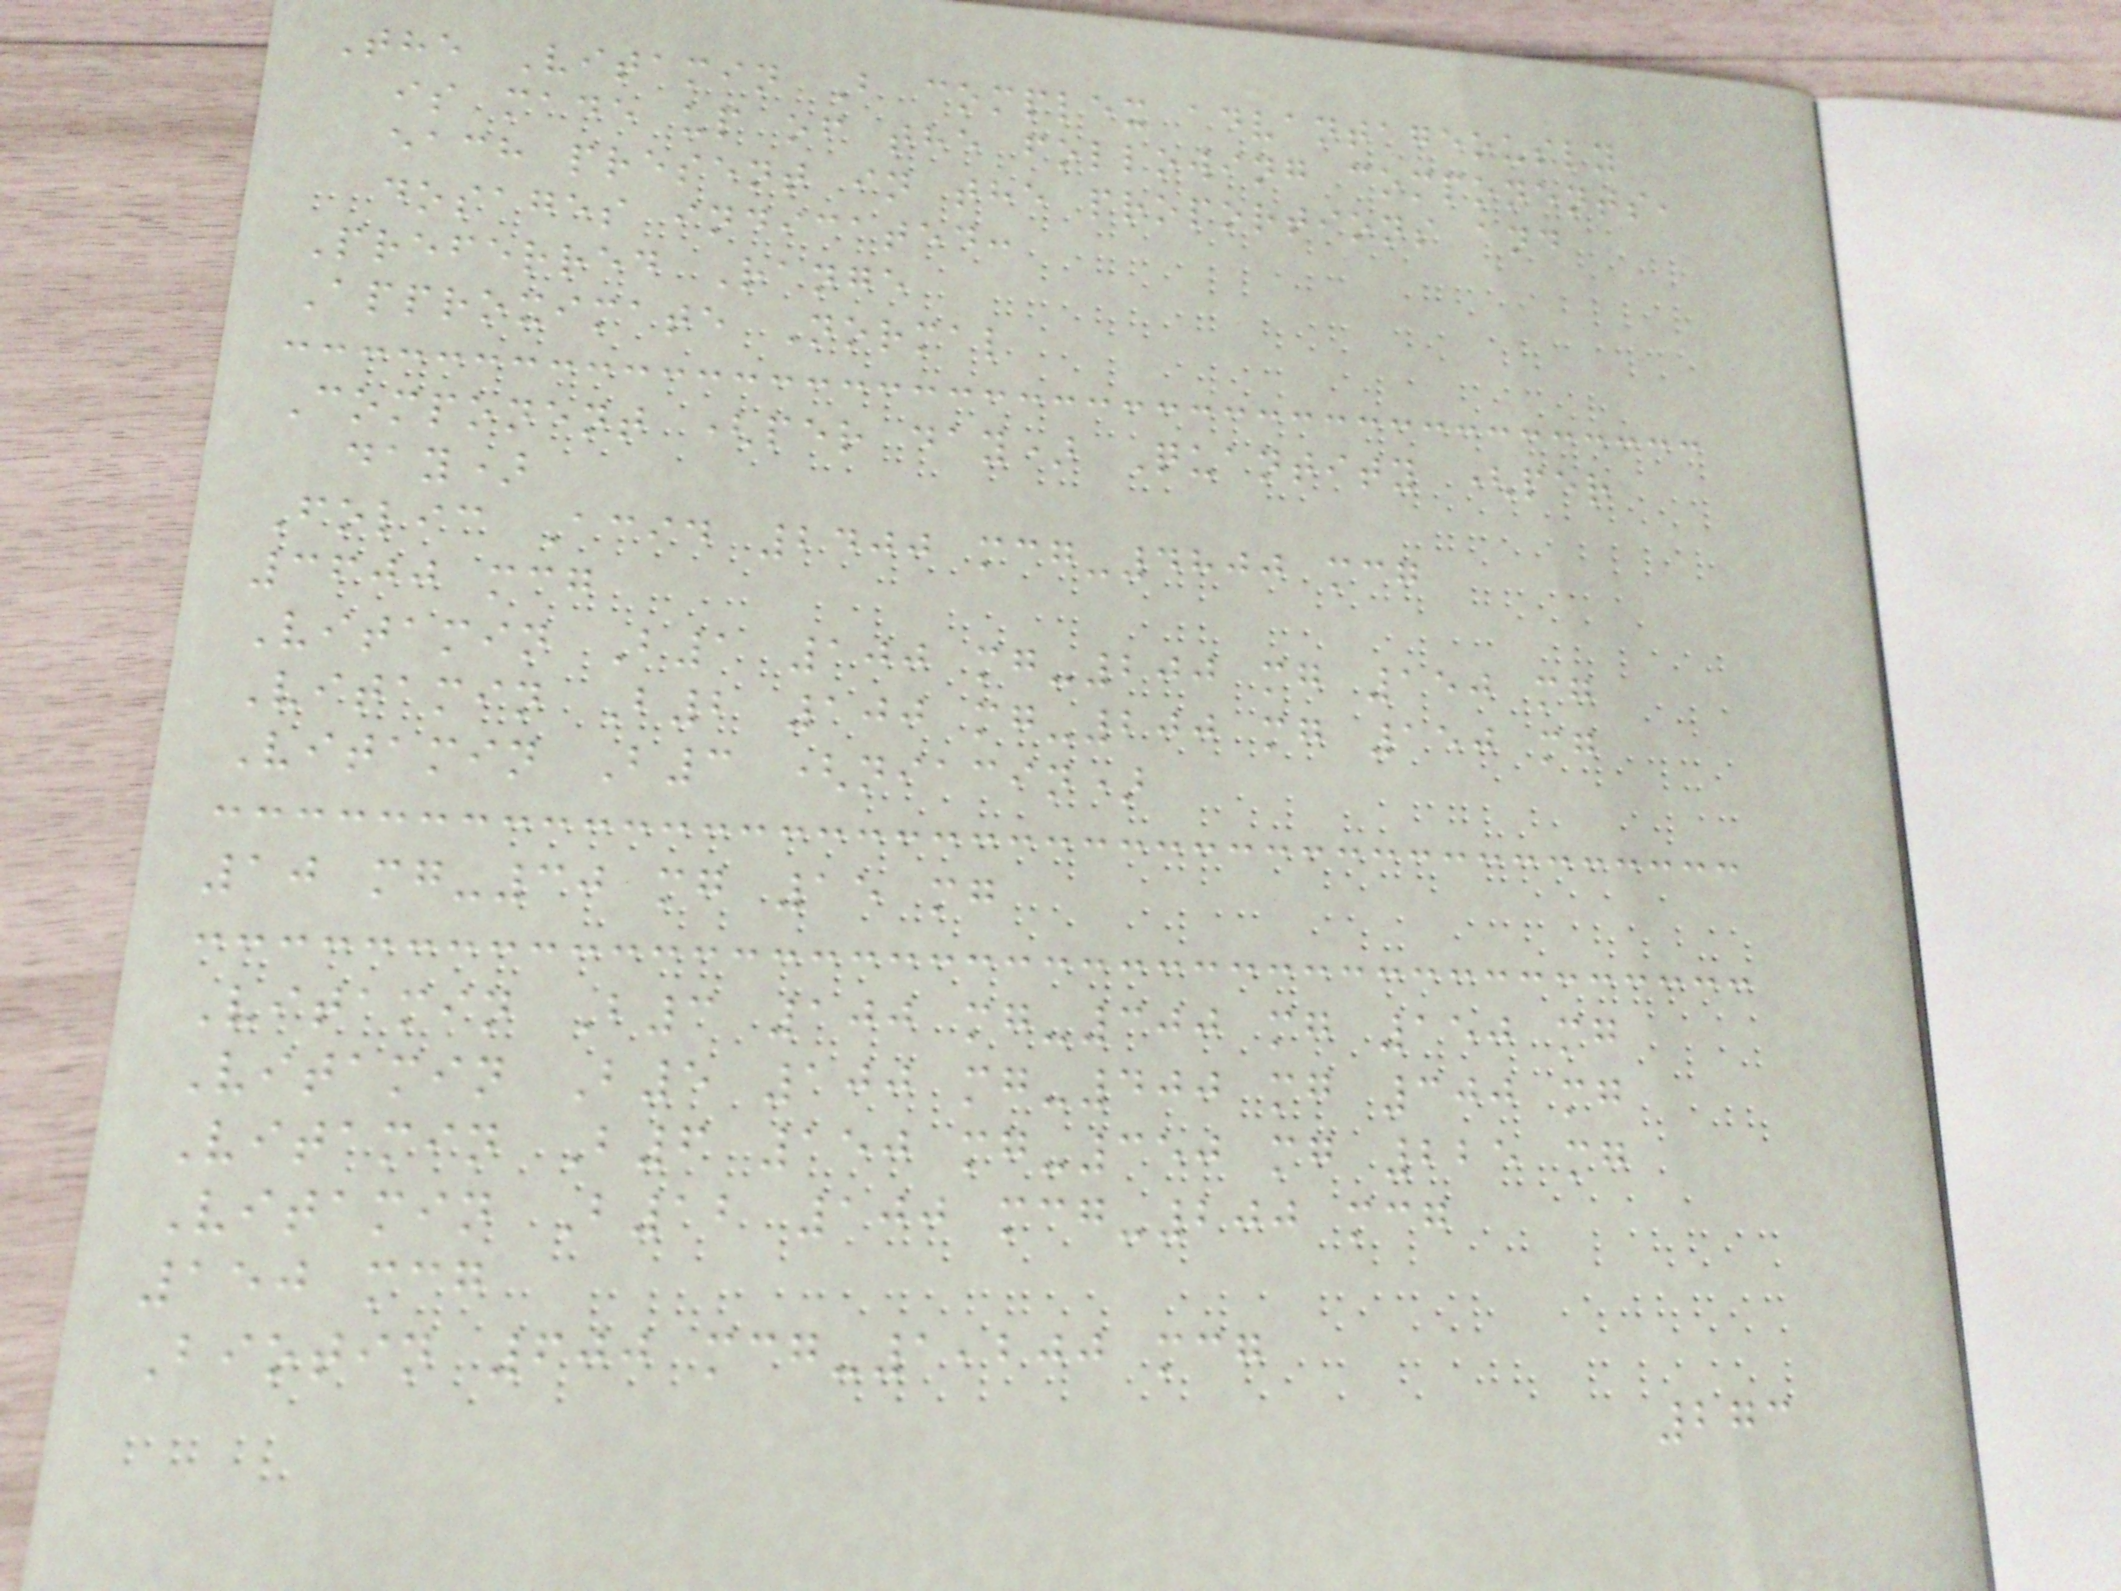The Vitamin B complex advantageously
is made up of the following components,
each present in the proportions and
dosages indicated:
Preferred Range
Approximate Normal
Component (per day) Quantity (per
day)
Folic Acid 2400 mcg-4800 mcg
3600 mcg
Vitamin B1 100 mg-200 mg 150 mg
Vitamin B2 100 mg-200 mg 150 mg
Vitamin B3 (niacin)
10 mg-30 mg 15 mg
Vitamin B3 100 mg-300 mg 150 mg
Vitamin B5 100 mg-400 mg 300 mg
Vitamin B6 150 mg-350 mg 225 mg
Vitamin B12 100 mcg-200 mcg
150 mcg
Biotin 600 mcg-1,200 mcg
273
